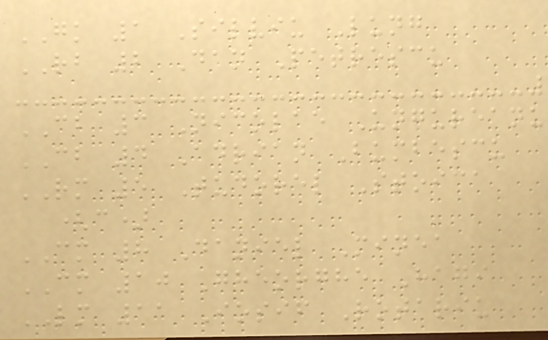GK 1 Silviu Lung
RB 2 Dan Petrescu
CB 3 Nicolae Ungureanu
CB 4 Adrian Bumbescu
RM 5 Tudorel Stoica
(c)
CM 8 Daniel Minea
CM 10 Gheorghe Hagi
LM 11 Iosif Rotariu
